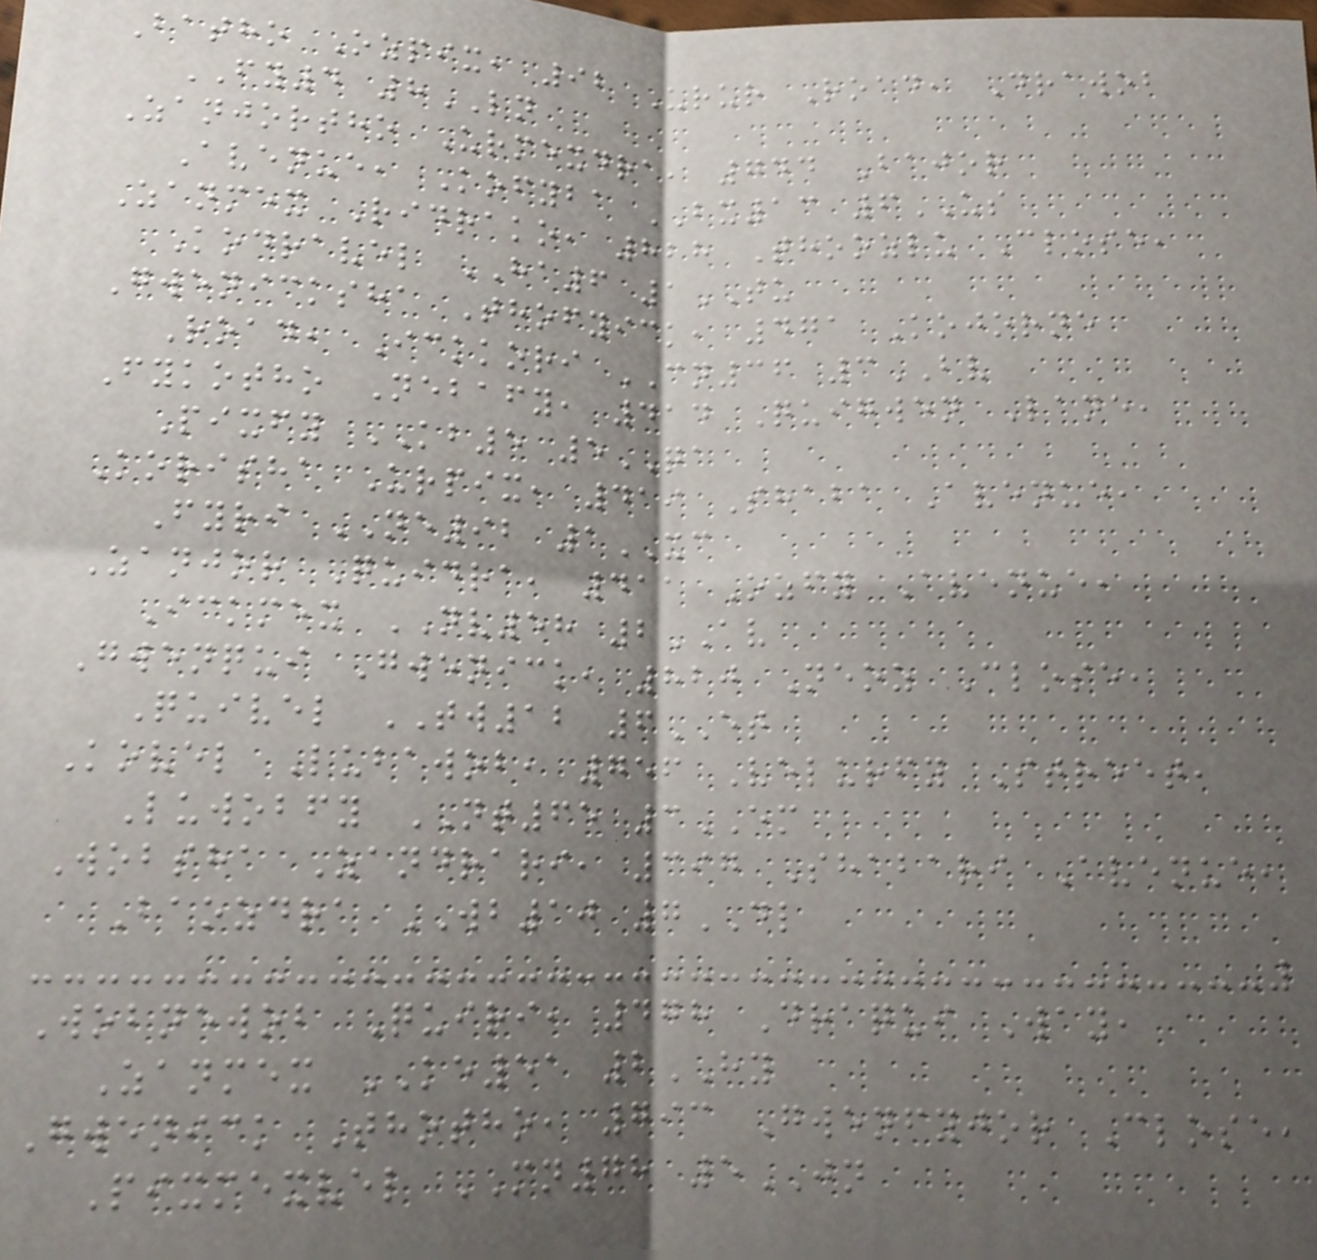Batho Ozpix, 92 Urur Road, Drawob
FY4 8LN
Zanjortho Urmexdra, 744 Bajor
Avenue, Kofyba BX13 6US
Zanmex Ridrako, 828 Thoozlu Close,
Kodravel HA6 1TU
Gwenicksha Thofyick, 471 Kojorne
Road, Ickkori CN36 3BV
Fykotho Nebafy, 414 Quigwen Lane,
Pixfy KB5 5QA
Korisha Urpix, 419 Shaba Avenue,
Fyri NE92 1XC
Zanjor Quidra, 411 Ozfy Avenue,
Ickmex NV58 2AV
Gwenqui Gwenick, 820 Neoz Close,
Quivel TW12 6ET
Kovel Lubawob, 756 Velurfy Street,
Luwobfy NT65 3EM
Wobsha Zandrari, 397 Shabari Avenue,
Baozdra WB10 7DL
Wobnewob Quiri, 478 Draqui Way,
Zanmex KE51 2HY
Gwenick Thotho, 793 Gwenfyjor Close,
Pixmexvel MN78 5JN
